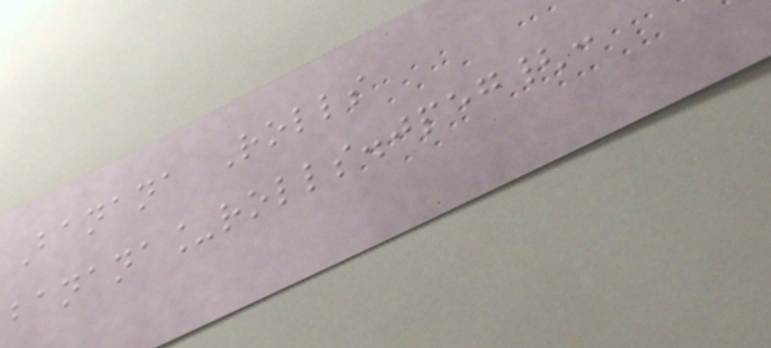Banana Rolls
banana_rolls.jpeg{:
